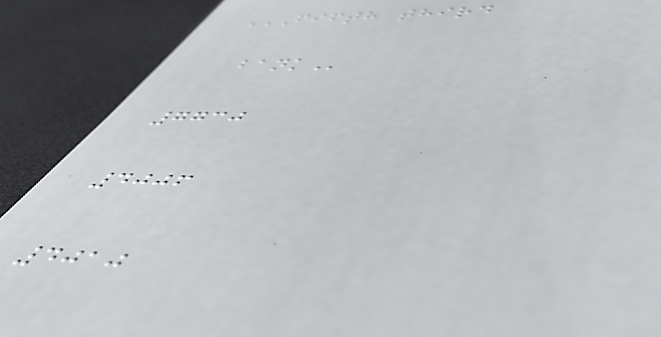FIFTH THIRD
BANK
7730
4006
4010
